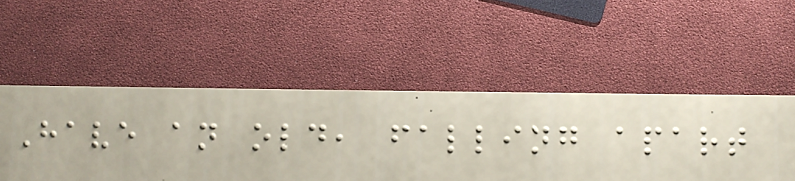Have an old, falling apart
